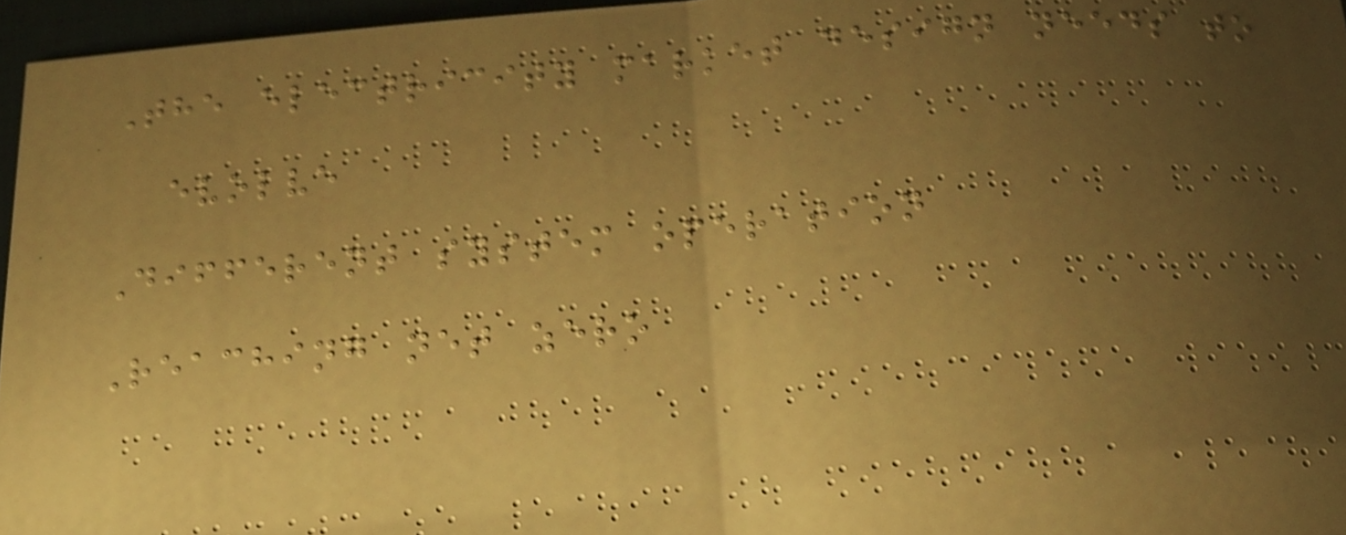The electricity market design needs to
evolve
Different system operation
Reaching net zero
